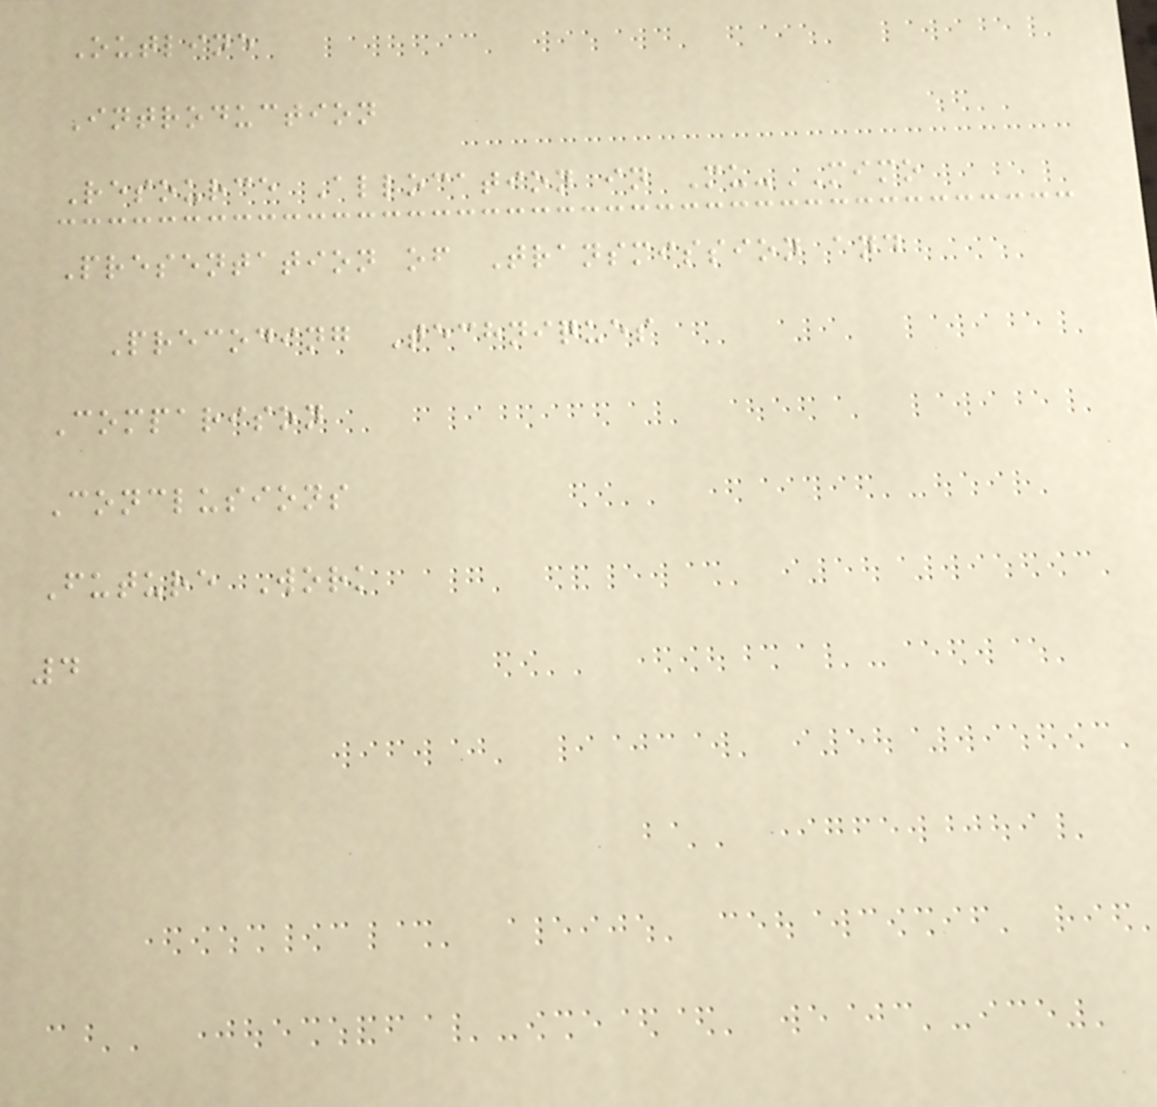Outline
Introduction
Resource Allocation in Mu-MIMO
Presentation of Transmission and
Precoding Techniques
Comparison
Conclusions
Future Work
4
